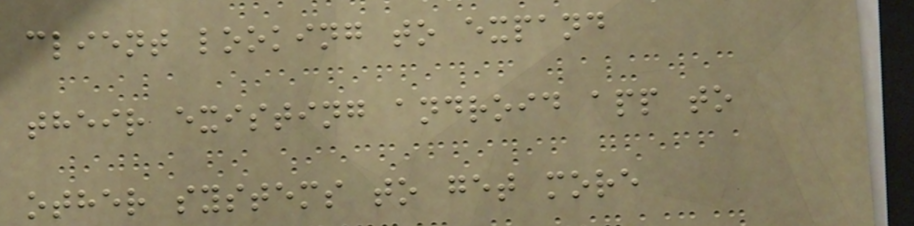client looking to expand
their existing android app to
other systems to get more
